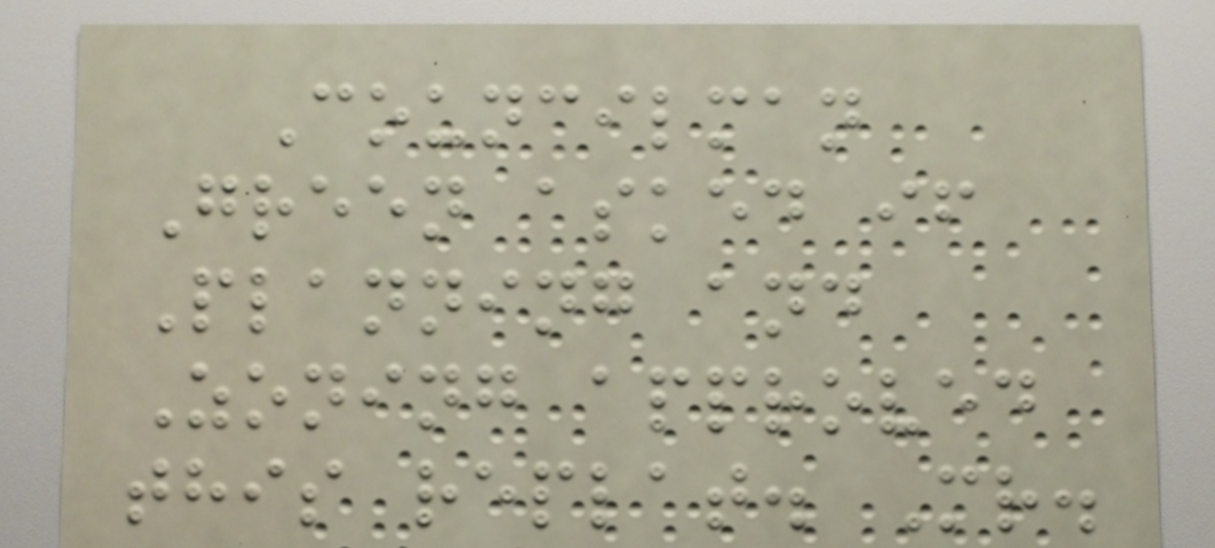Councilman
Green asked if
Planning and
Zoning approved
this replat. Mr.
